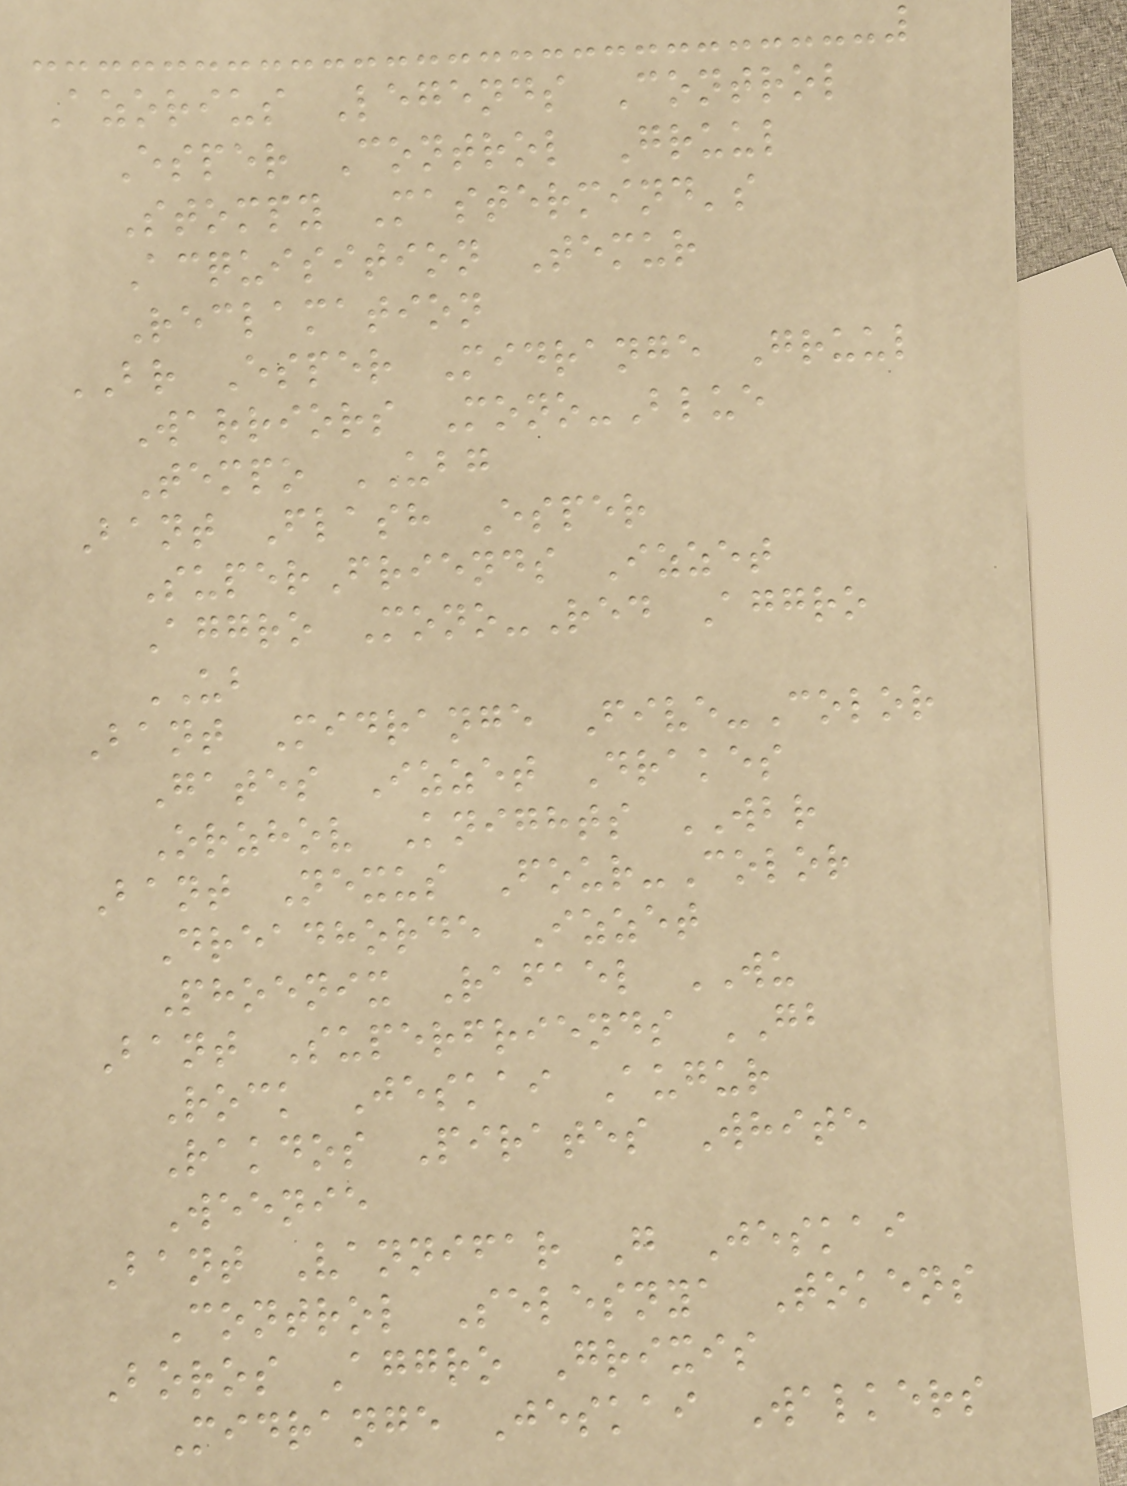Azorius Legends Control
Esper Control Gruul
Stompy Mastermind's
Acquisition Temur
Reclamation
BR Esper Midrange Gruul
Warriors Mono-Blue
Tempo UBG
Bant Flash Esper
SuperFriends Izzet
Aggro Mono-Red Aggro
UB
Bant Midrange Five-Color
Gates Izzet Drakes
Orzhov Knights WBR
Bant Nexus Four-Color
Dreadhorde Izzet
Phoenix Rafael WU
Bant Superfriends GB
Rock Jeskai Augur
Rakdos Pirates White
Weenie
Bant Vannifar G Jeskai
Control Selesnya Tokens
Boros Aggro Grixis
Midrange Jeskai Walkers
